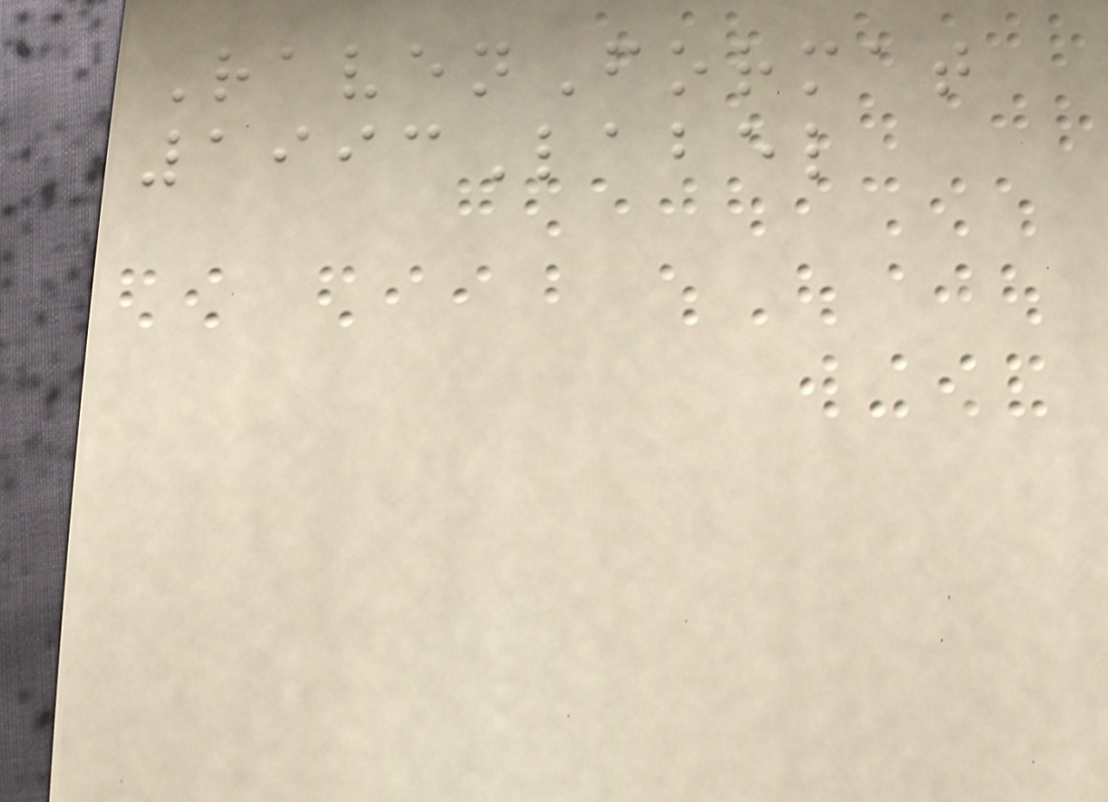RavenFormat
1993Label
